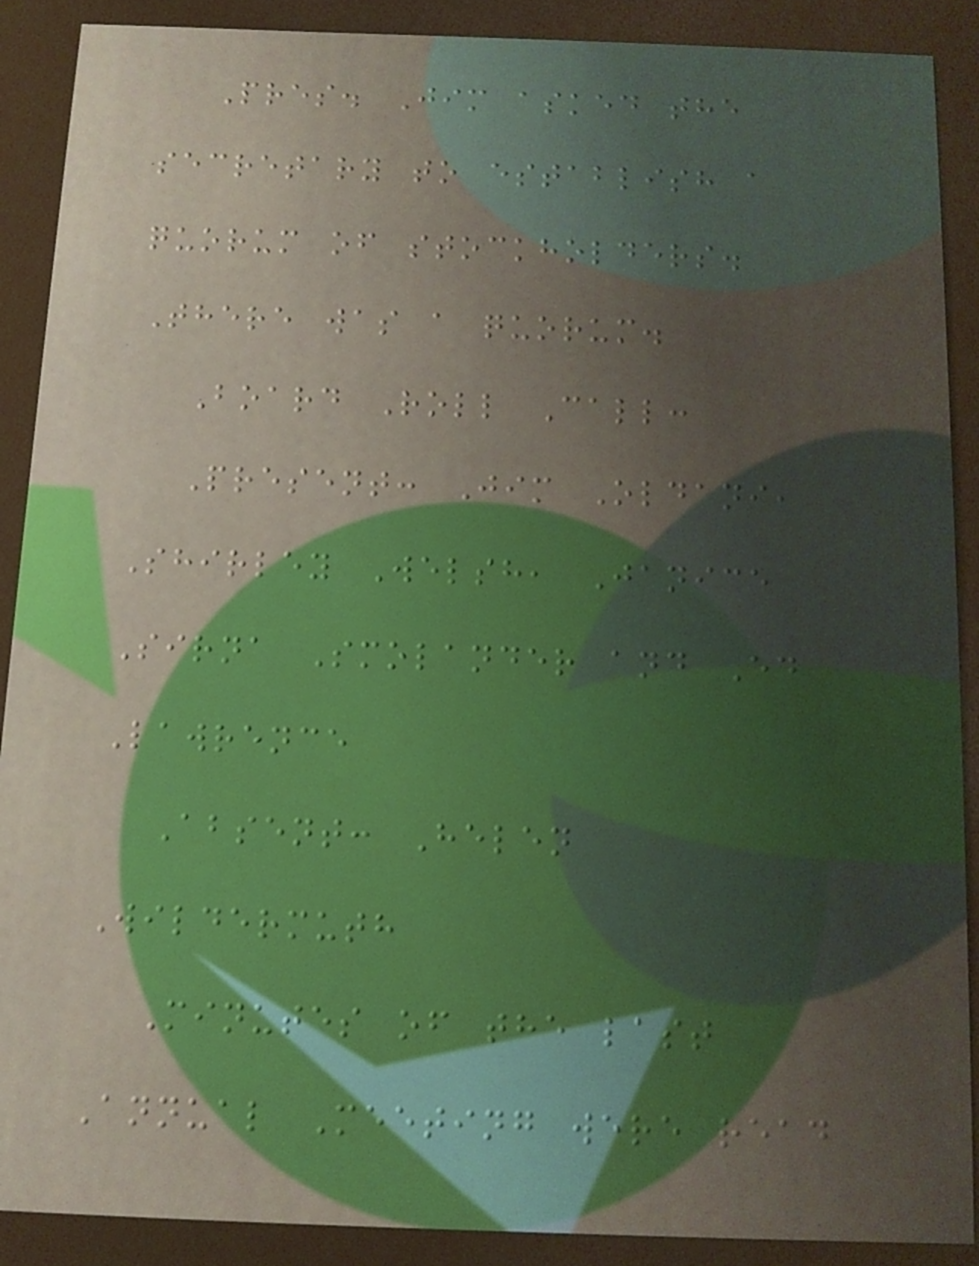Pres. Jim asked the
secretary to establish a
quorum of stockholders.
There was a quorum.
Board Roll Call:
Present: Jim Oldani,
Shirley Welsh, Janice
Sirna Smolander and Ed
Lawrence
Absent: Helen
Wildermuth
Minutes of the last
Annual Meeting were read
